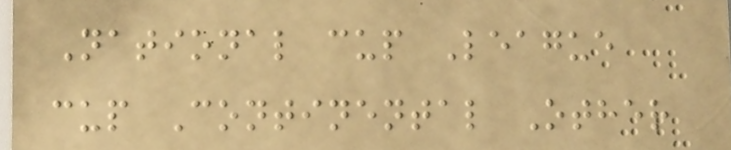National cup League
cup Continental Other
